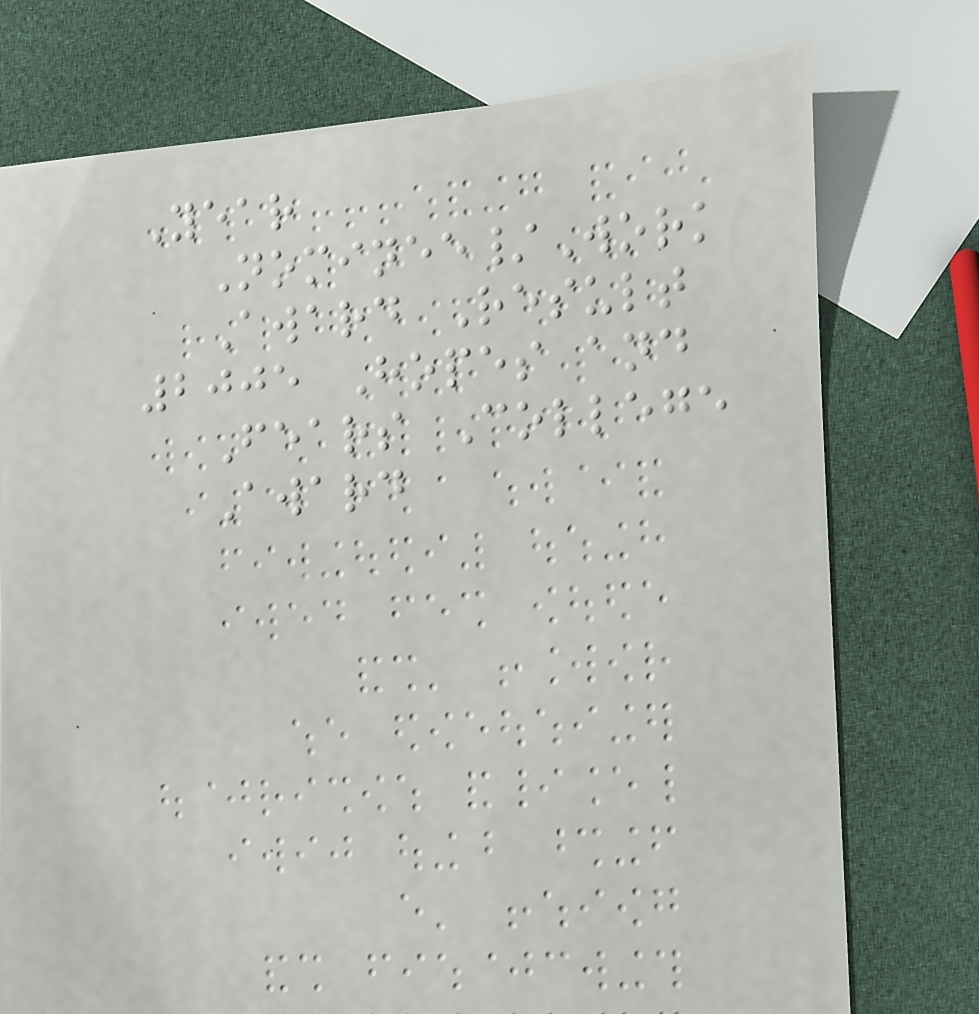Year
Nominee/Work
Award Result
2005 Hopes and
Fears College
Award
